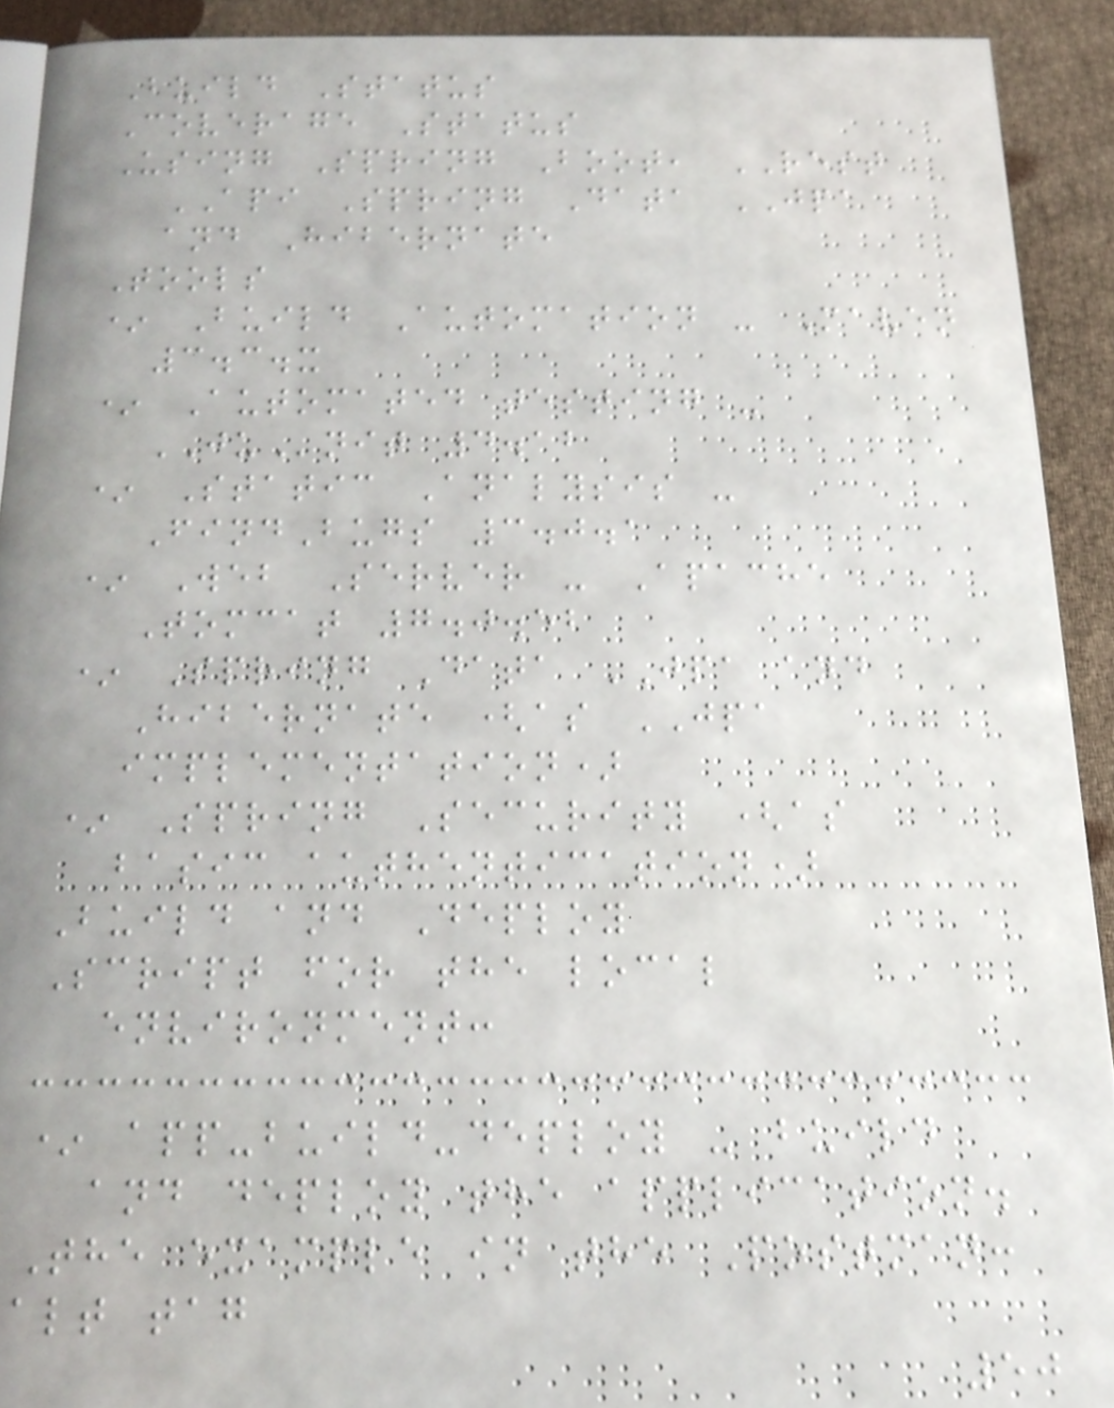Build Status
Coverage Status
Using Spring Boot, REST
API Spring Data JPA
and Hibernate
Tools
* Build Automation - Maven
3.3.x
* Automated testing -
JUnit 4.12
* Static Analysis -
FindBugs 3.0.1
* Web Server - Apache
Tomcat 7.0.52
* Spring Data JPA and
Hibernate (as JPA
implementation)
* Spring Security (as
basic authentication)
Build and Deploy
Script for the local
environment:
* app-build-deploy - build
and deploy the application.
The example in the Postman:
alt tag
50
